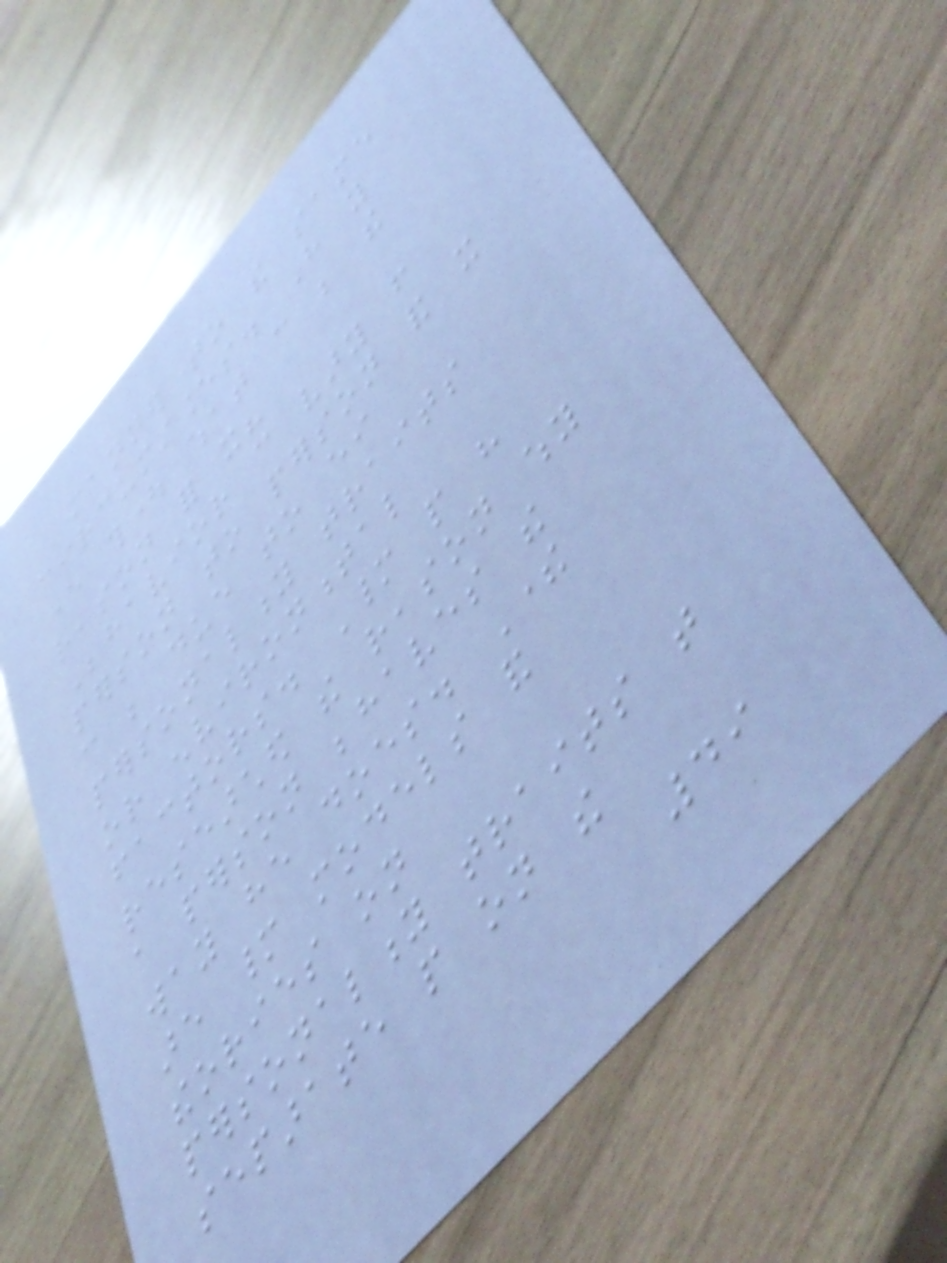manner to the same
circumstances. Have you
ever thought what can be the
reason for it?
Behavior can vary from
person to person and it
can be due to either
personality traits
or environmental
factors. Many people have
researched the reason why
a person behaves the
way he does. There
are many models and
theories on
personality traits that
separate people on the
49
